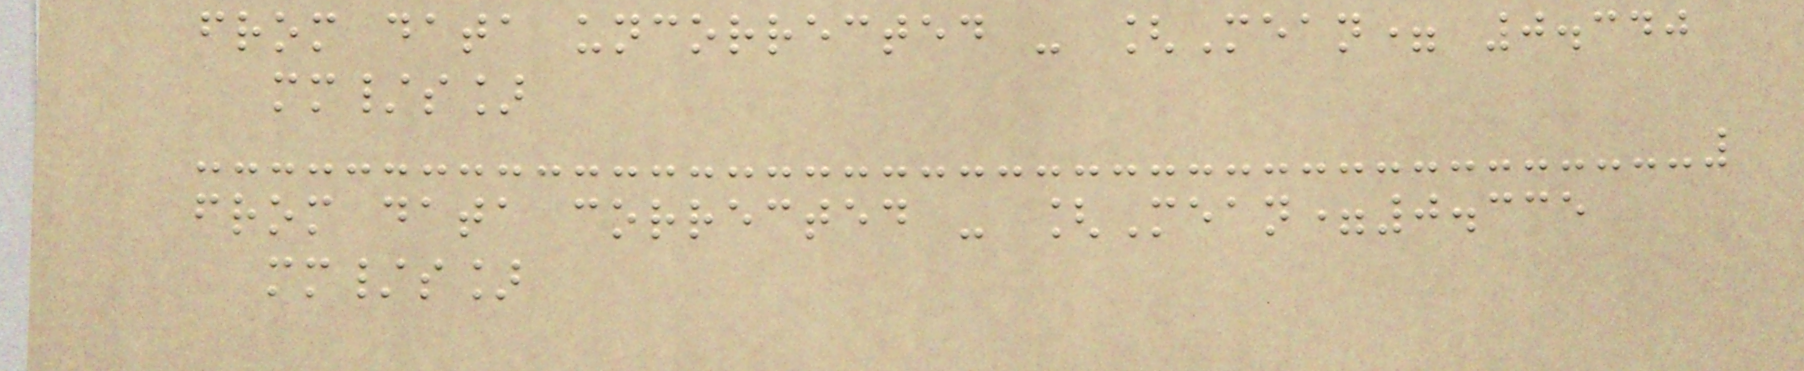from data uncorrected - [Mean= 0.340
mm/s]
from data corrected - [Mean=0.335
mm/s]
